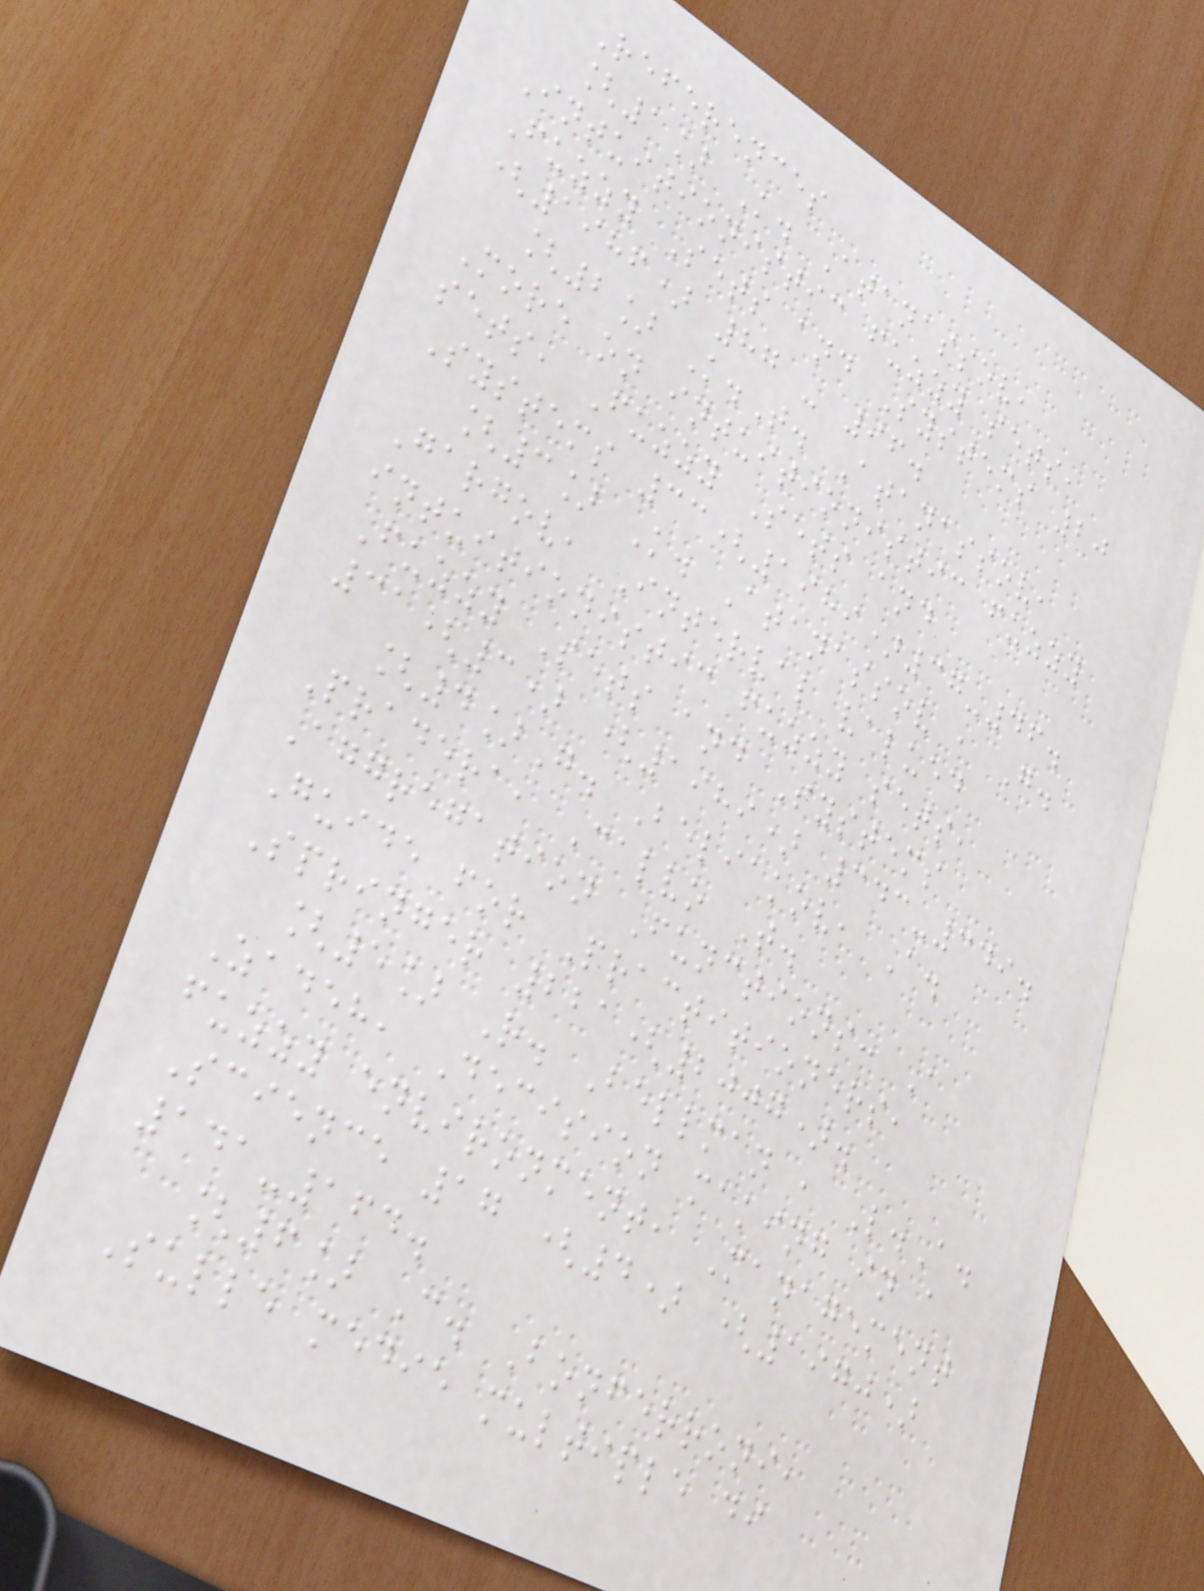References
[1] K. Atanassov,
Intuitionistic fuzzy sets,
Fuzzy Sets and Systems 20
(1986) 87 - 96.
[2] K.T. Atanassov,
More on intuitionistic fuzzy
sets, Fuzzy Sets and
Systems 33(1989)37-46.
[3] K. Atanassov , G.
Gargov, Interval valued
intuitionistic fuzzy sets,
Fuzzy Sets and Systems
31(3) (1989) 343-349.
[4]G. Beliakov, A.
Pradera, Calvo T.
Aggregation Functions: A
Guide for Practitioners,
Springer 221(2007).
[5] R. Bellman , L.A.
Zadeh, Decision making in a
fuzzy environment, Management
Science 17 (4) (1970)
141-164.
[6] C. Bonferroni,
Sulle medie multiple di
